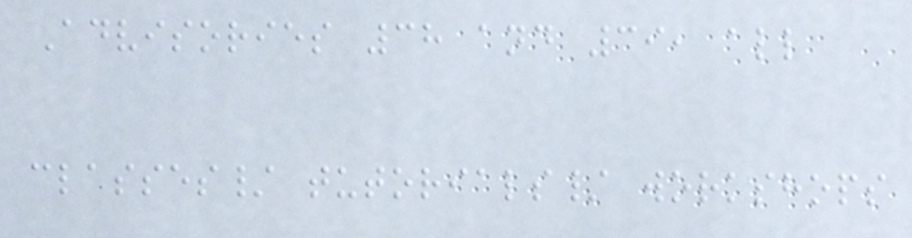Advisories 38 and 39, all
classes/ tutorials/ workshops
